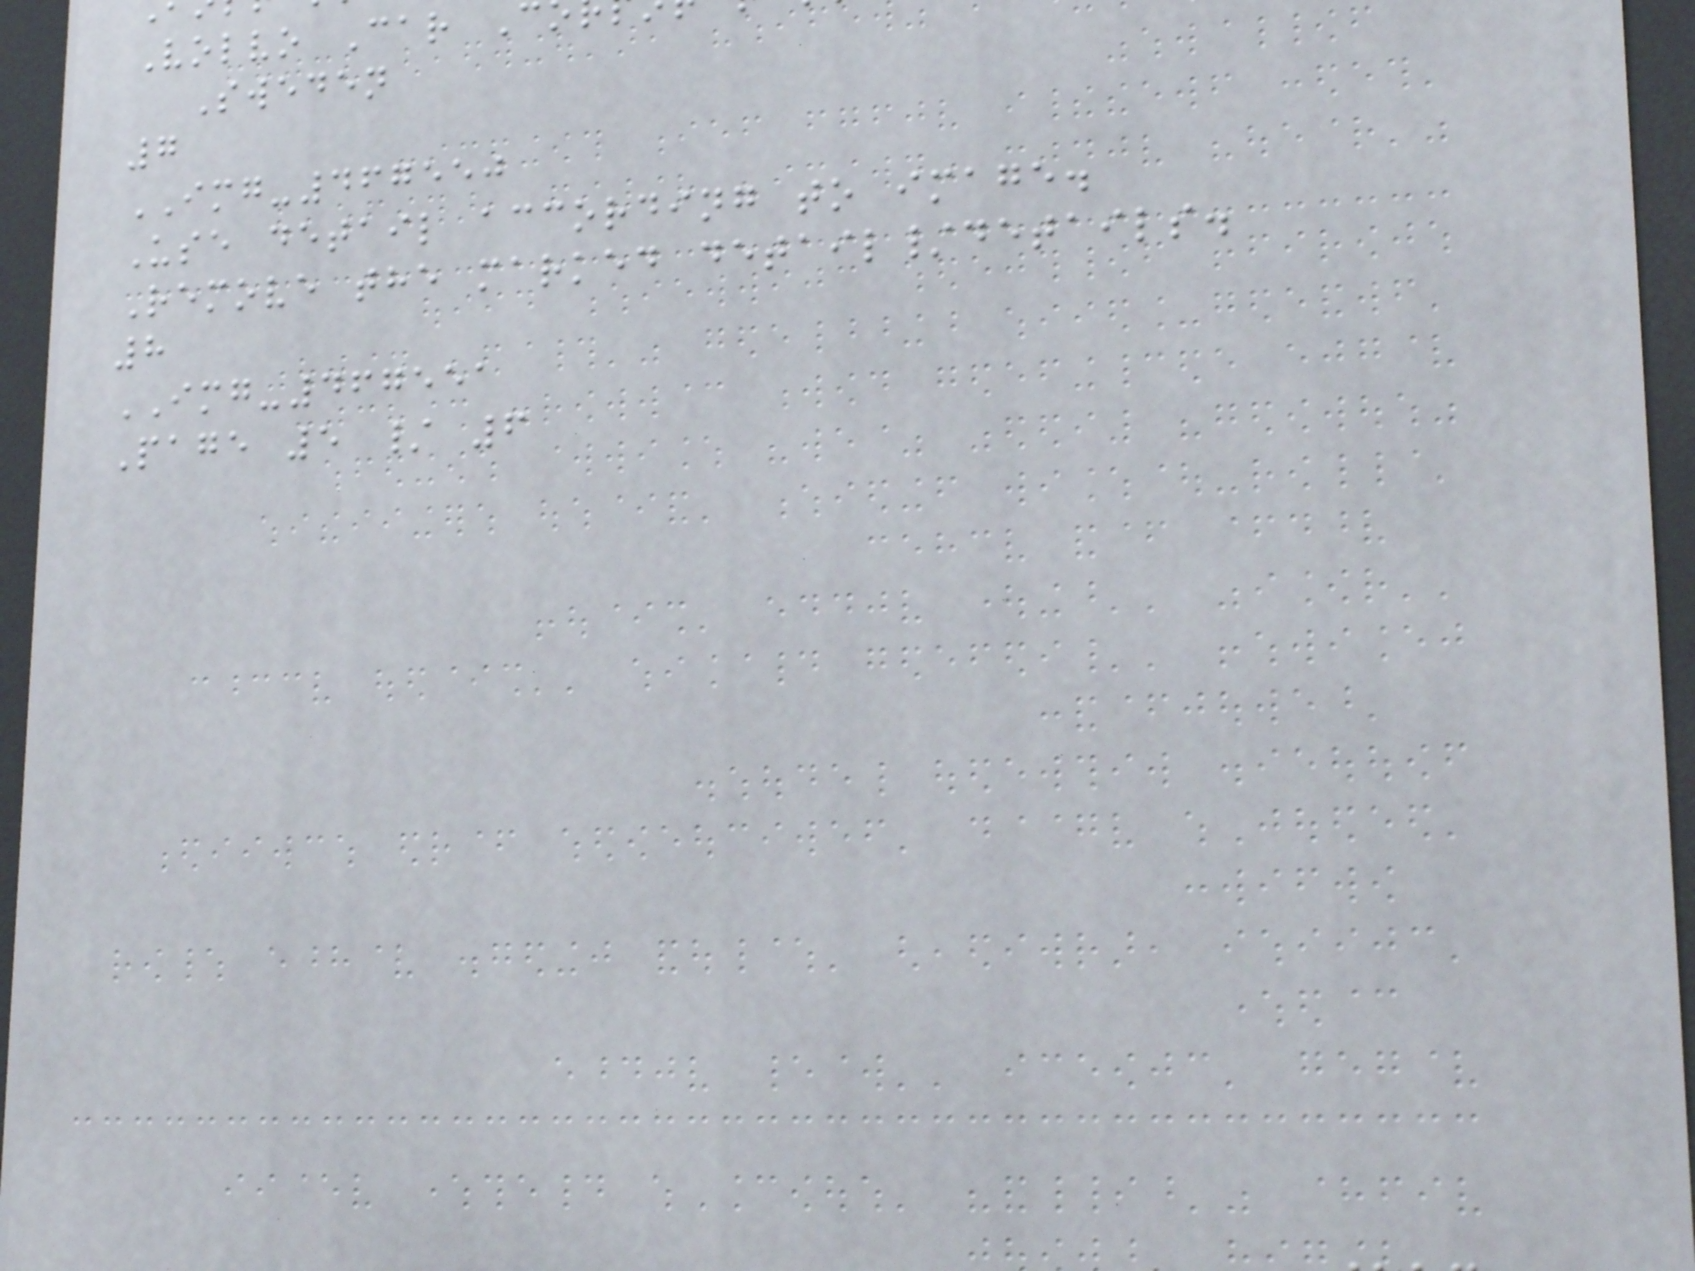Volvo Car C
Sweden
7
IMG-467550
Use detail according to image.
Remove the marked detail/details.
8
IMG-467551
Page 5 / 6
